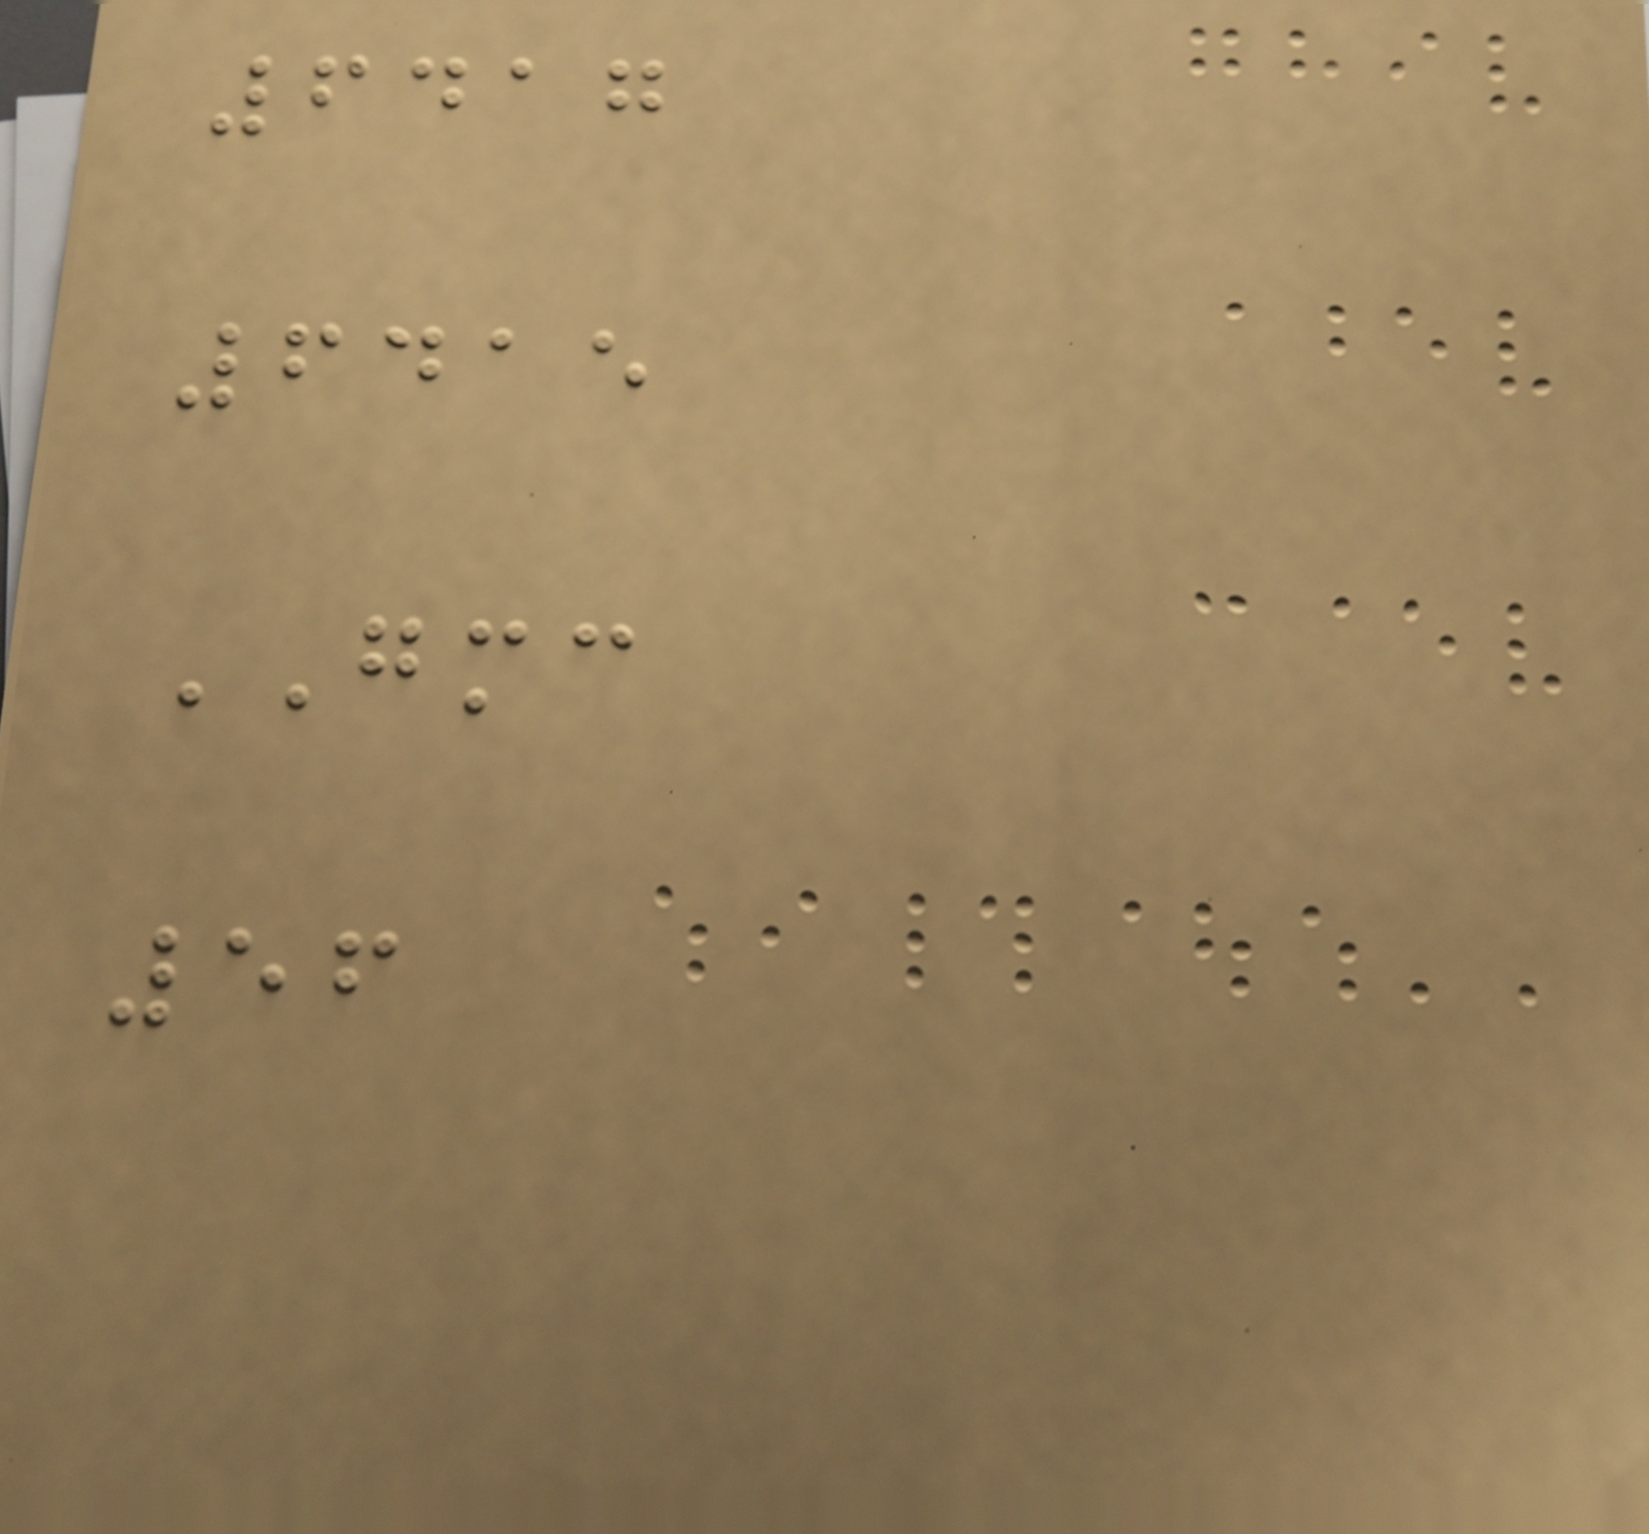6417
6415
GMC
56
